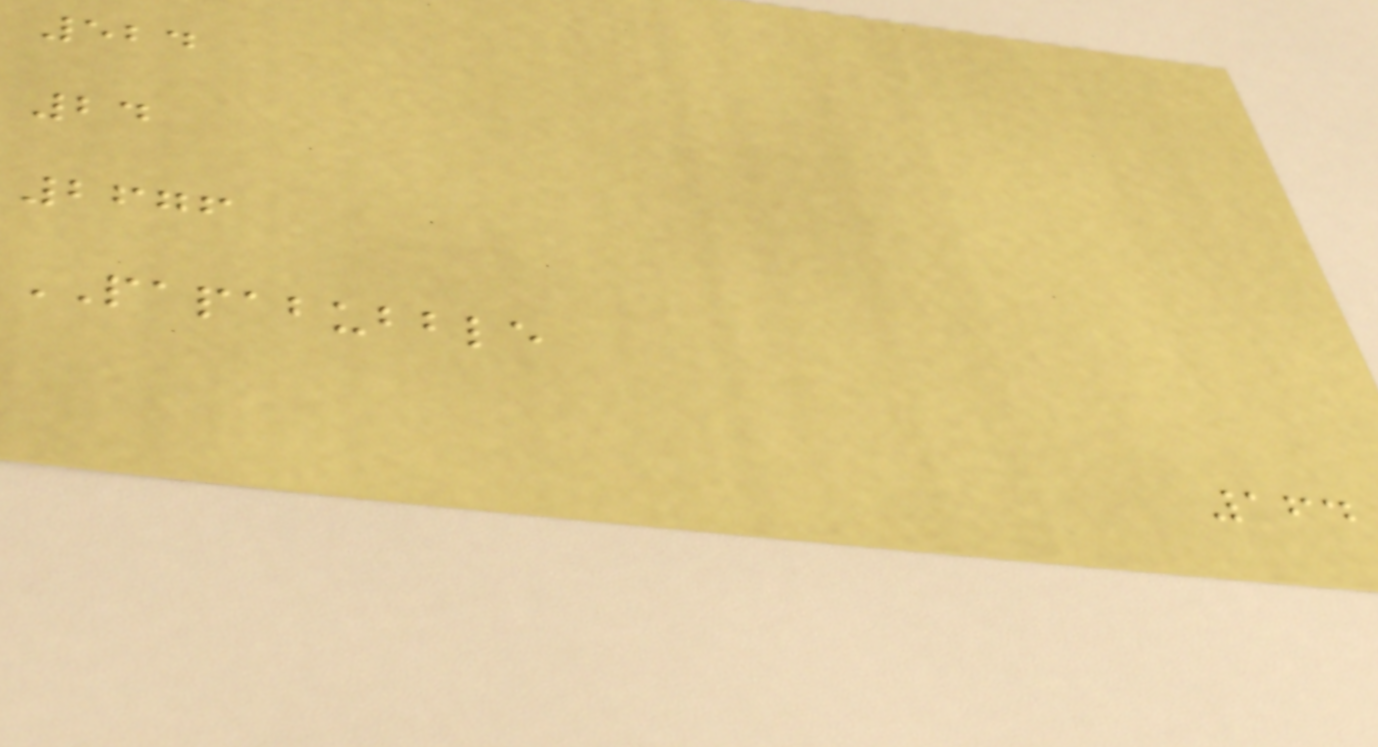524
24
2676
PAPABUBBLE
164
